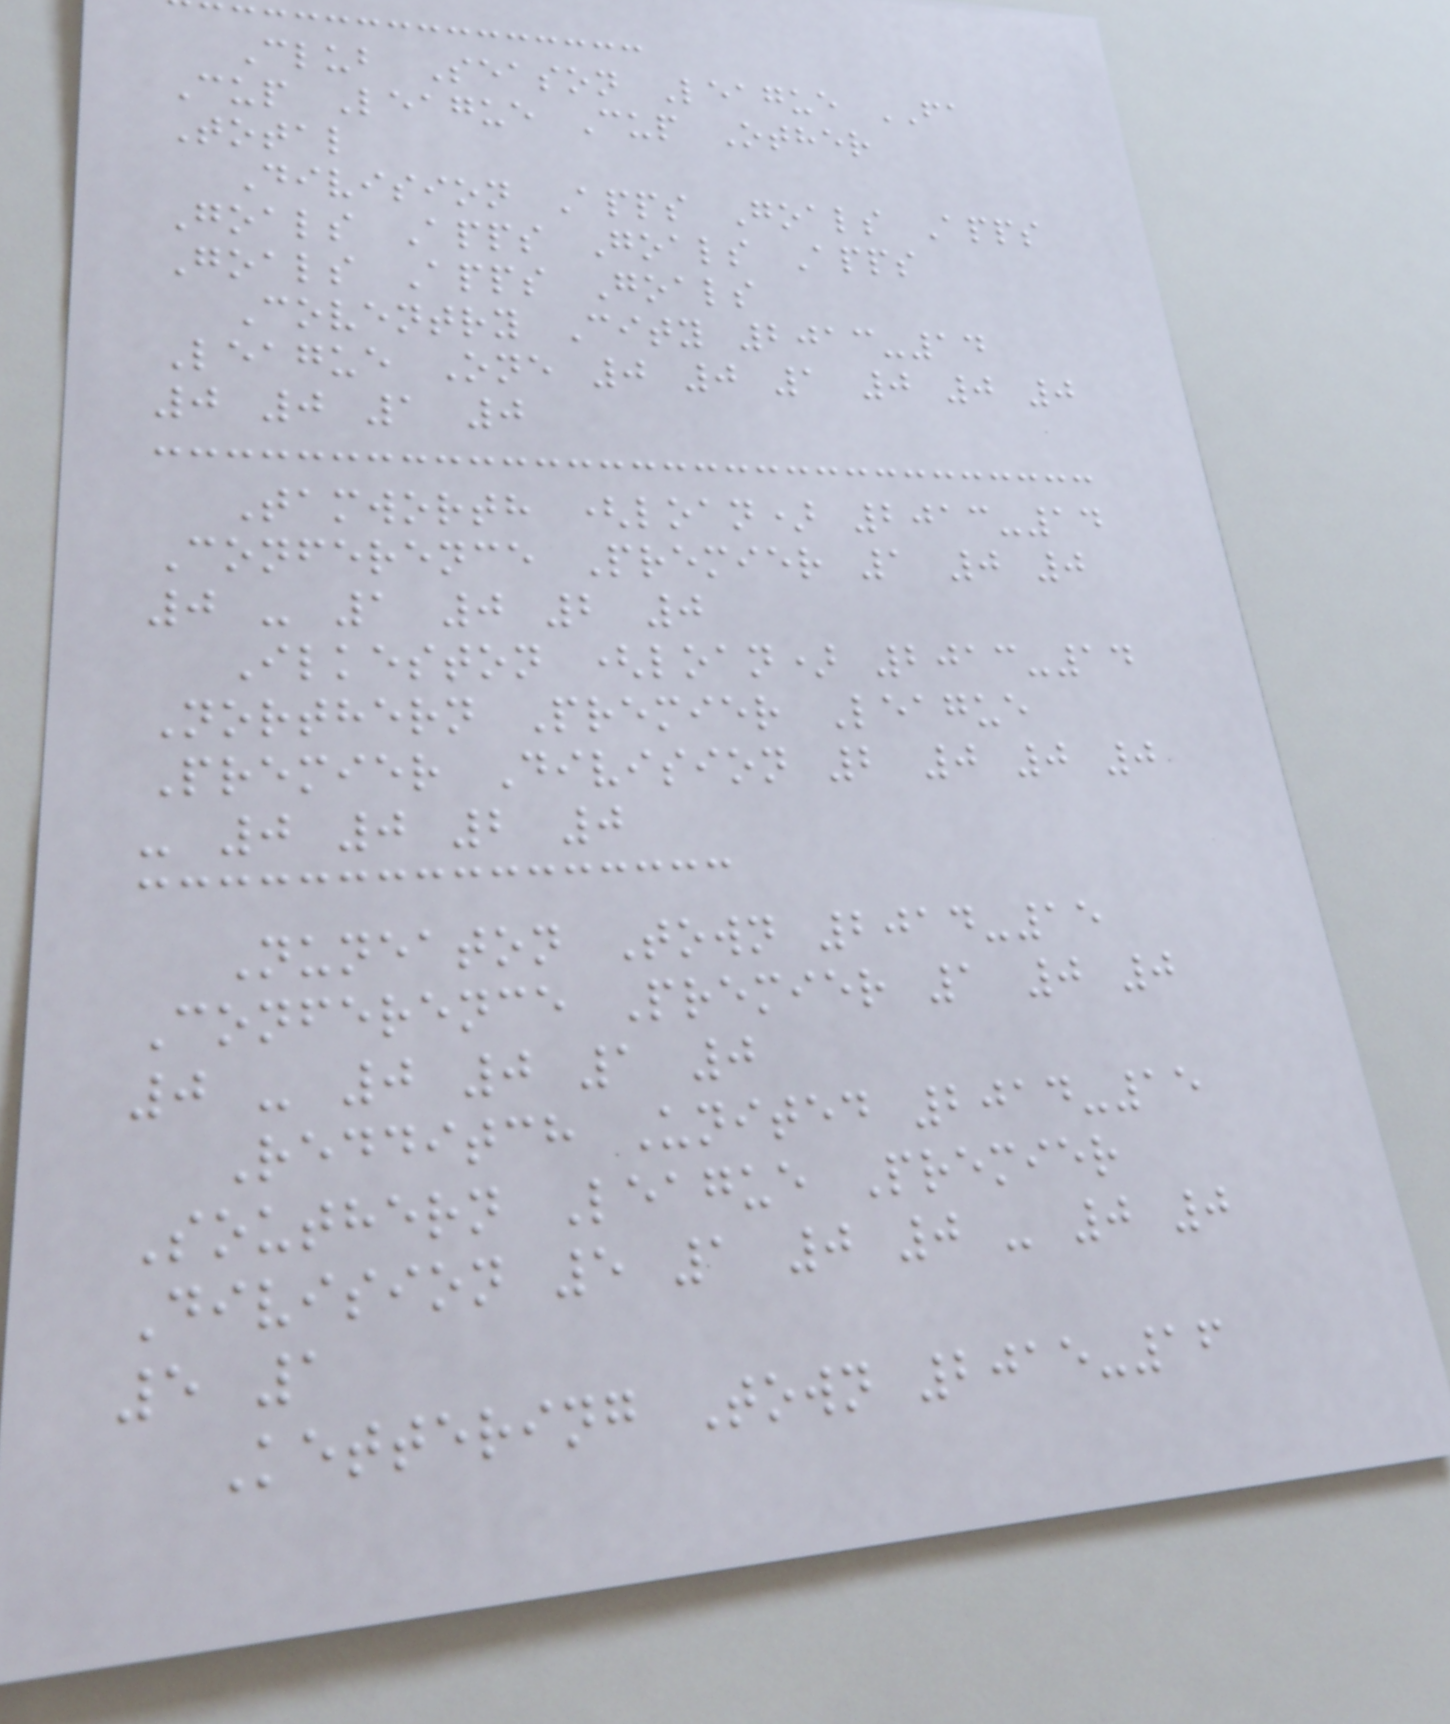Club Season League FA
Cup League Cup Other
Total
Division Apps Goals Apps
Goals Apps Goals Apps
Goals Apps Goals
Coventry City 2013-14
League One 0 0 1 0 0 0
0 0 1 0
Tamworth (loan) 2013-14
Conference Premier 1 0 0
0 - 1 0 2 0
Ilkeston (loan) 2013-14
Northern Premier League
Premier Division 2 0 0 0
- 0 0 2 0
Nuneaton Town 2014-15
Conference Premier 1 0 0
0 - 0 0 1 0
Redditch United 2014-15
Southern League Premier
Division 5 1 0 0 - 0 0
5 1
Kettering Town 2015-16
